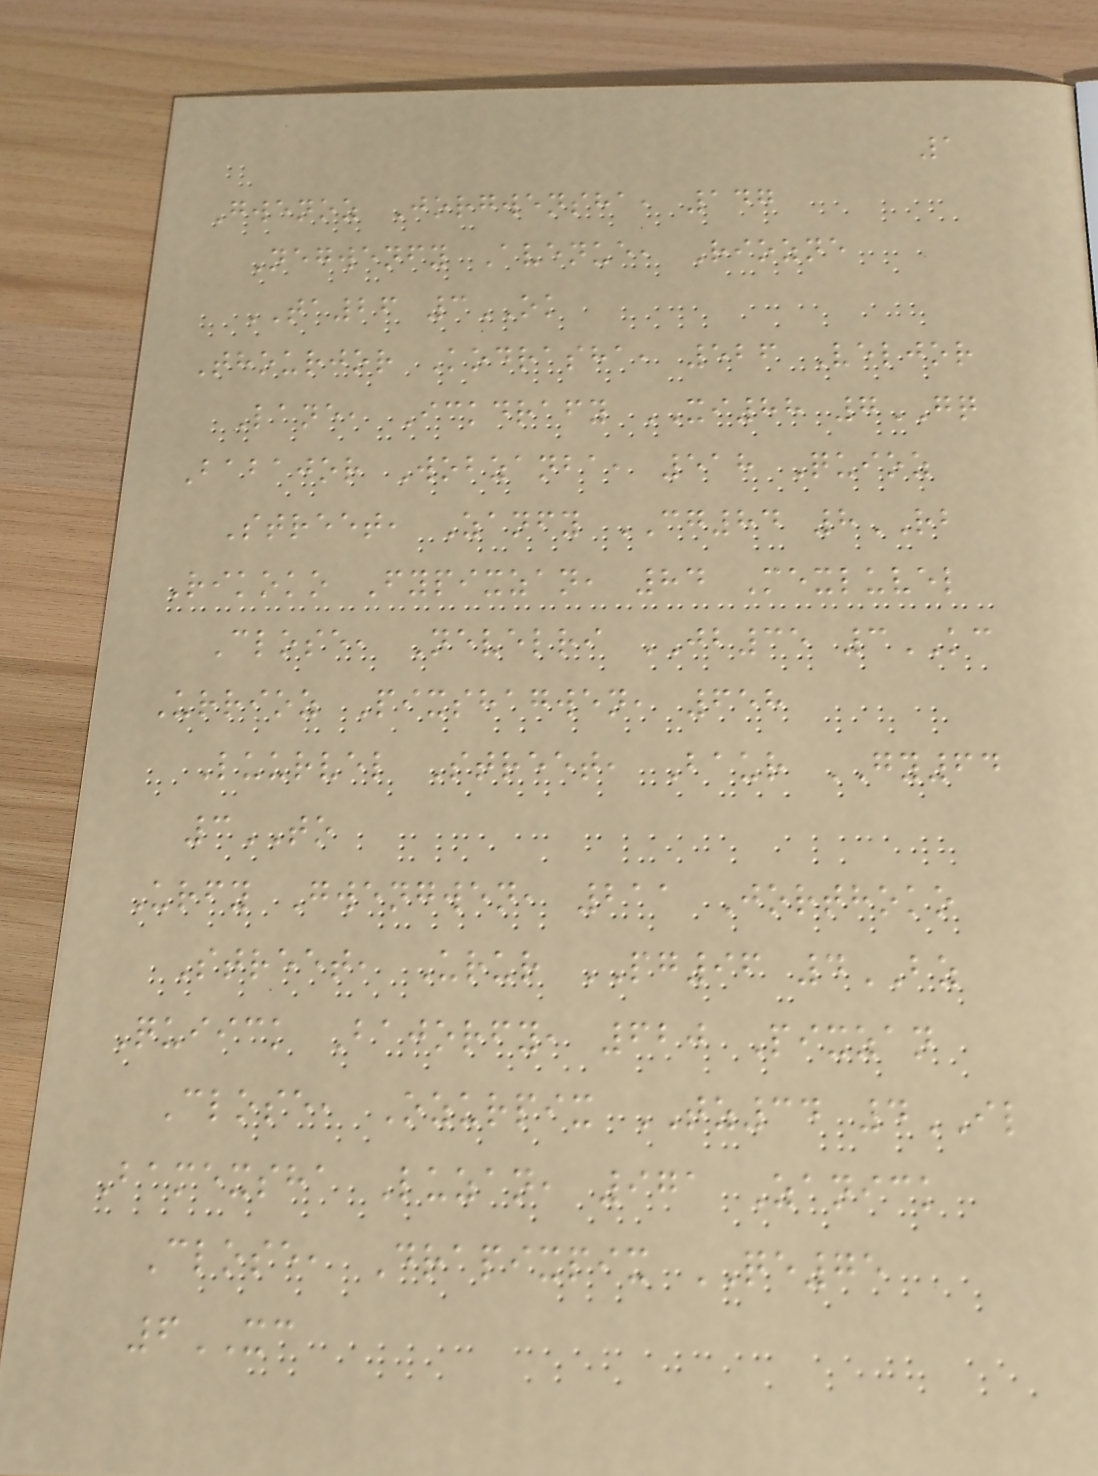1
Gwenoz Jorgwensha, 147
Negwenfy Avenue, Riozne
TA26 3OK
Thourjor Kodrasha, 526 Veljor
Lane, Ickdrafy XI88 7GQ
Babajor Wobzanba, 518 Quioz
Street, Zanfy CG84 8RB
Rikoko Fypixzan, 84 Mexluvel
Close, Nevelri JB35 3KC
Urrioz Pixshagwen, 658
Luurvel Street, Baur GY64
3TO
Urfy Gwengwen, 211 Jorthoko
Street, Urur PG96 4BZ
Quiick Bajorfy, 620 Pixzan
Close, Ozurpix TZ34 4IL
Bamexsha Luzan, 971 Zanick
Close, Drapixpix QE75
6XC
